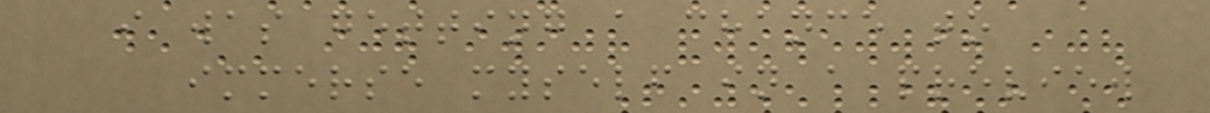i was getting a chance to
immerse myself in a preview
